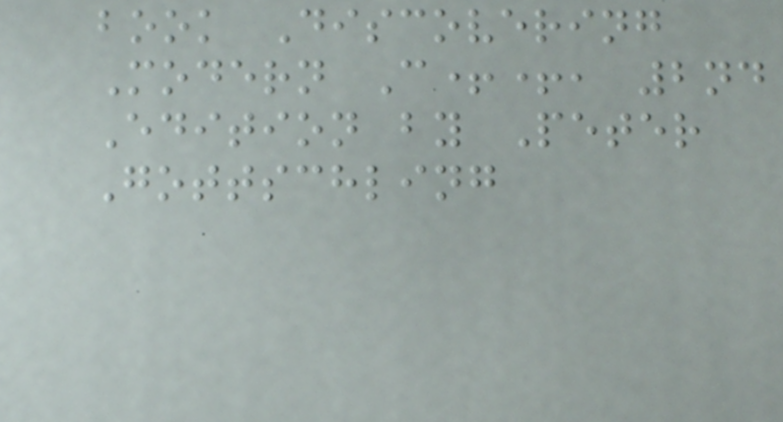book Discovering
Modern C++, 2nd
Edition by Peter
Gottschling
